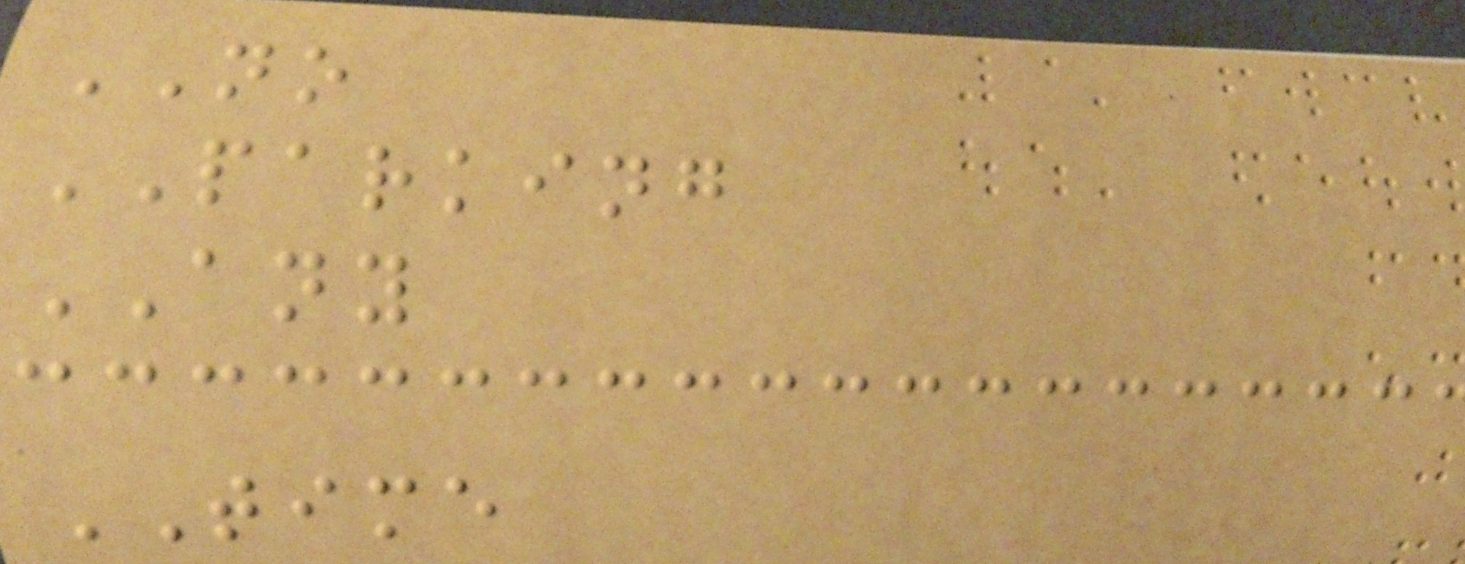NO
PARKING
ANY
TIME
